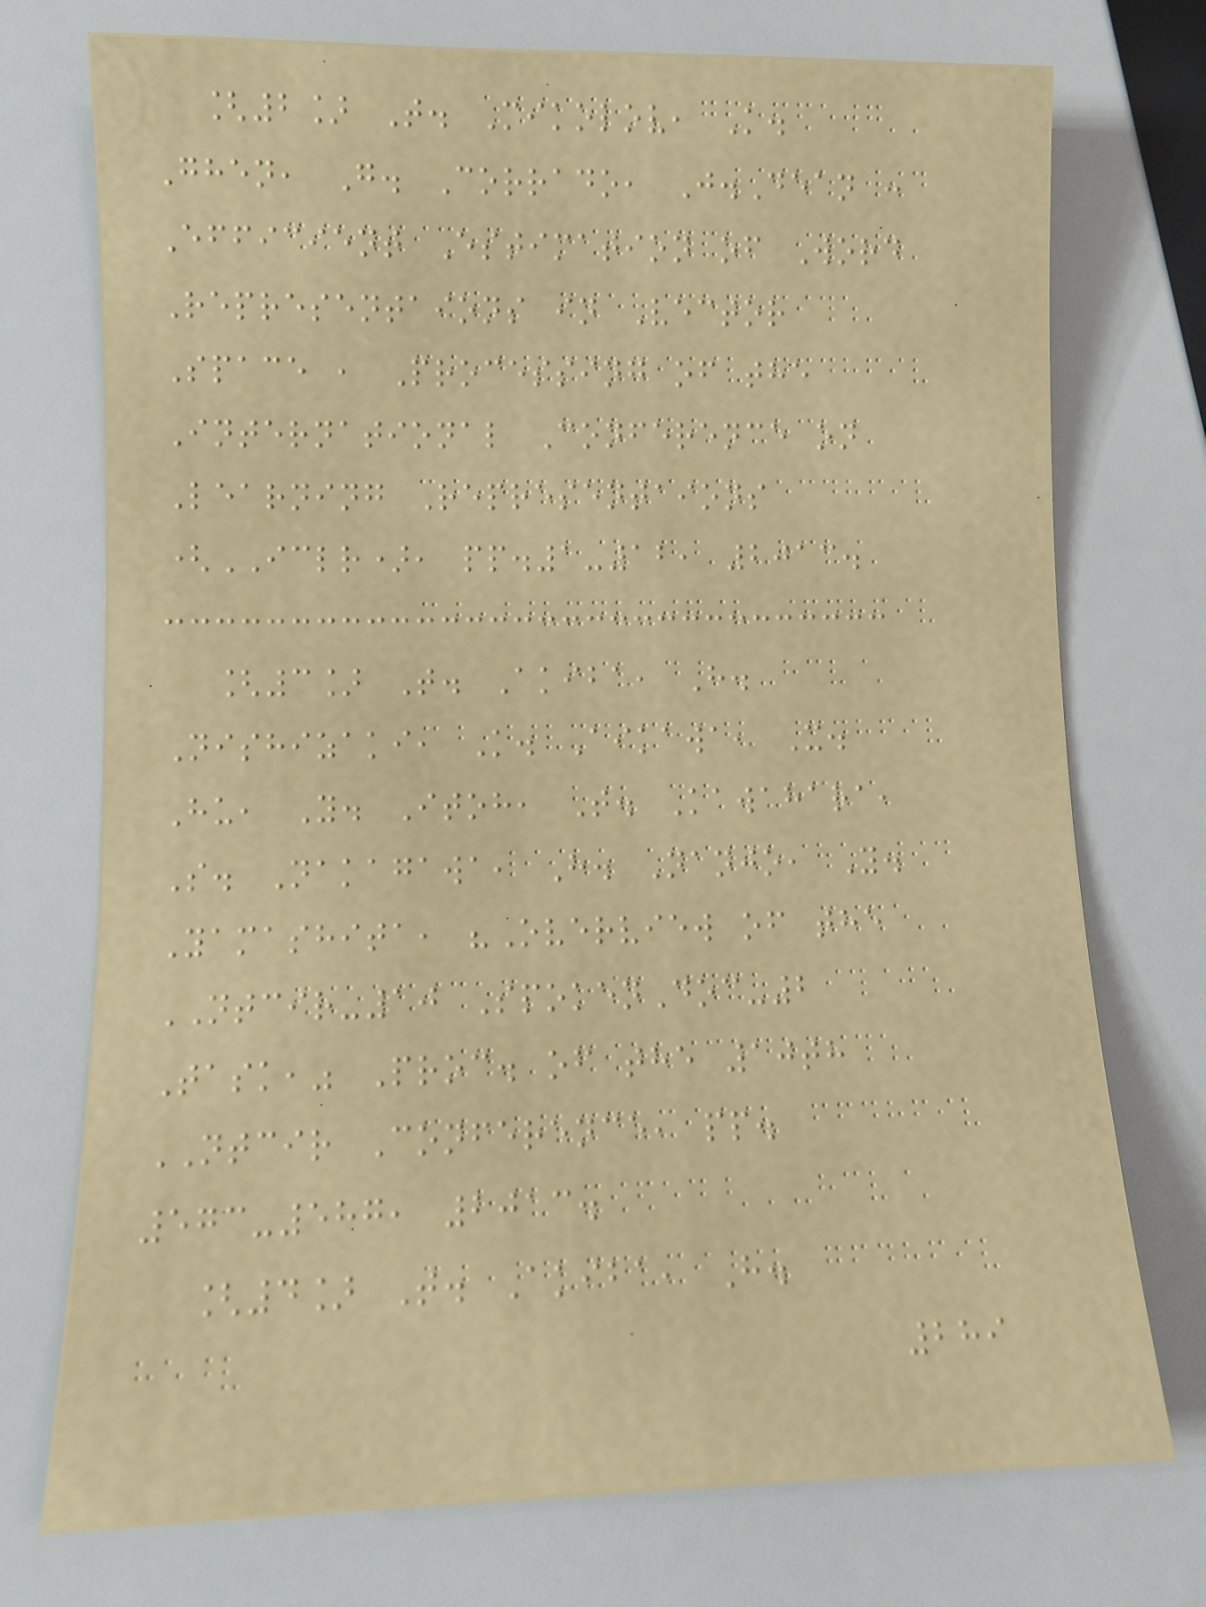[2] T. Mikolov, K.
Ghen, G. Corrado, J.Dean :
Efficient Estimation of Word
Representaions in Vector
Space , Processing of the
International Conference on
Learning Representaions
(ICLR), pp.1-12, 2013.
[3] T. Akiba, H.
Nishizaki, K. Aikawa, X.
Hu, Y. Itoh, T. Kawahara,
S. Nakagawa, H. Nanjo, Y.
Yamashita, "Overview of the
NTCIR-10 SpokenDoc-2
Task," Proc. of the 10th
NTCIR Conference, pp.
573-587, 2013.
[4] T. Akiba, H.
289
